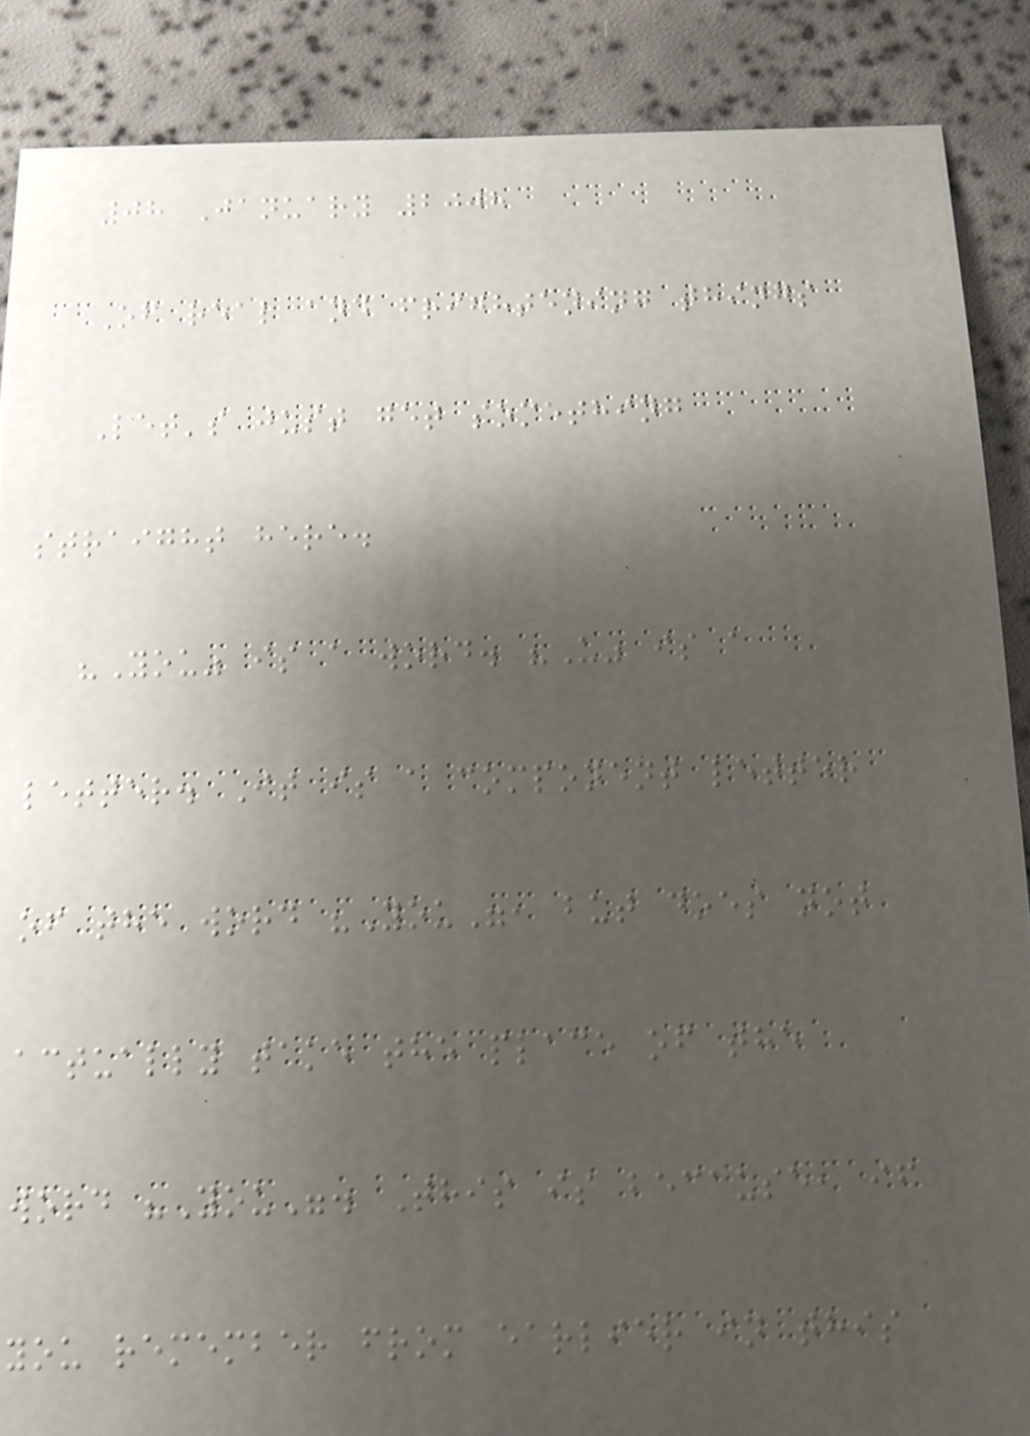08 January 2008
Of real and frightening things
Let's just get something
straight here.
"You" is a word. "U" is a
letter. It is a component letter
of the word "You", but does not
actually take the place of the
word "You". This is because, if
you remember from earlier in this
